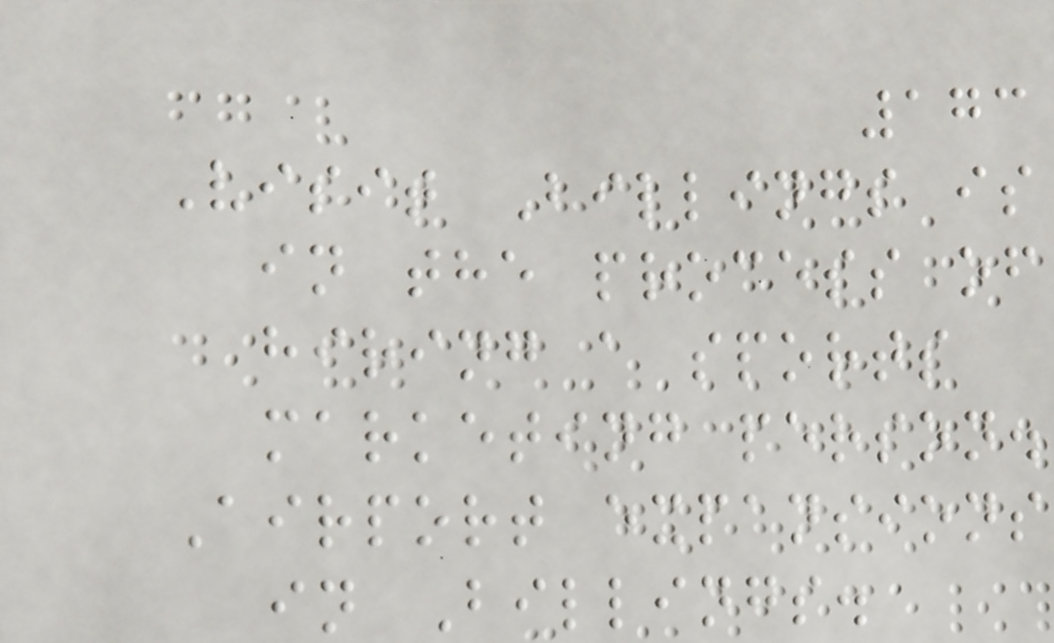173
Visit Billings is
in the process of
hiring a sports
marketing person.
Airport expansions
in Billings.
